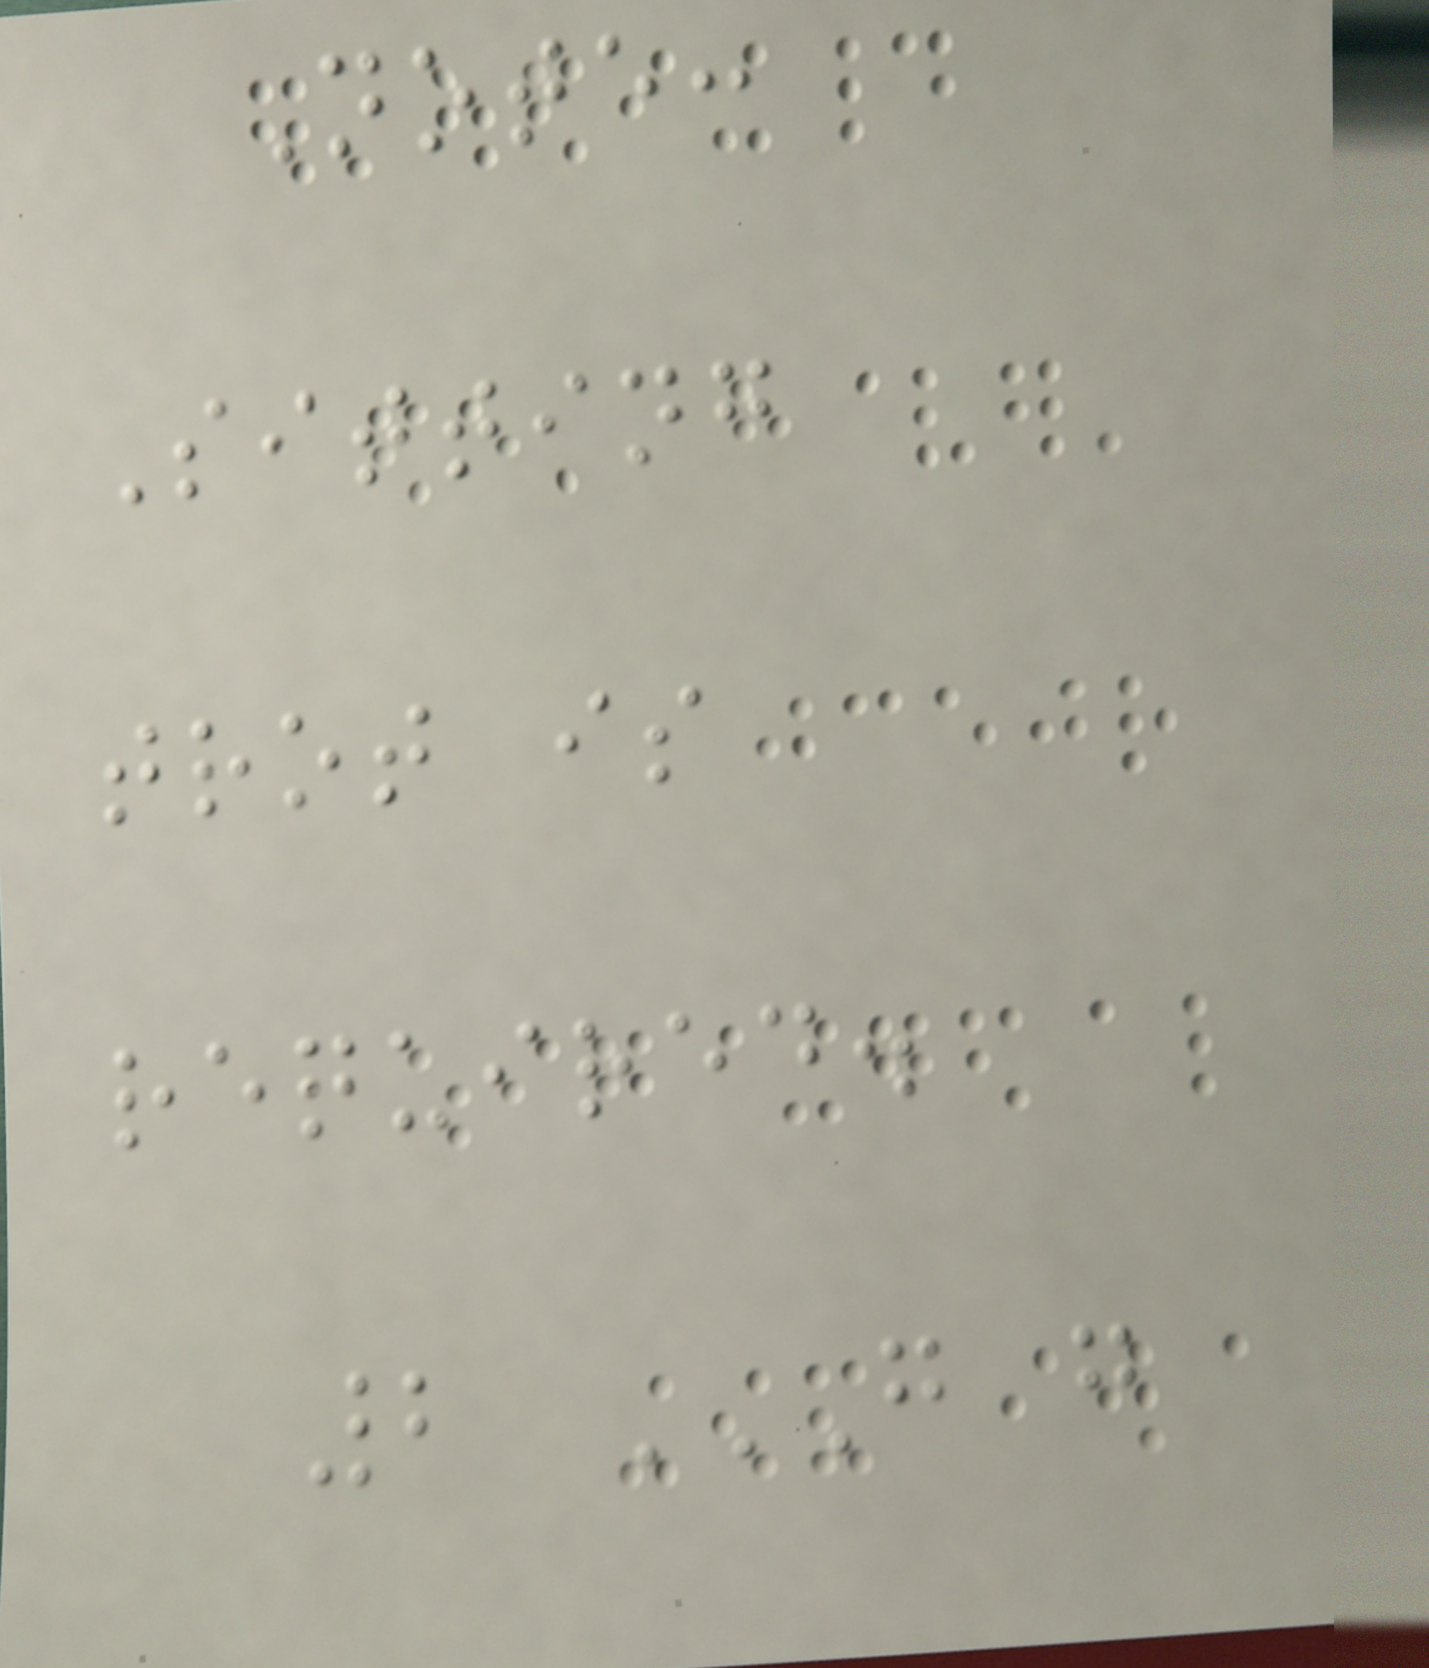Note:
Sitting
trot is
required.
2 G G
